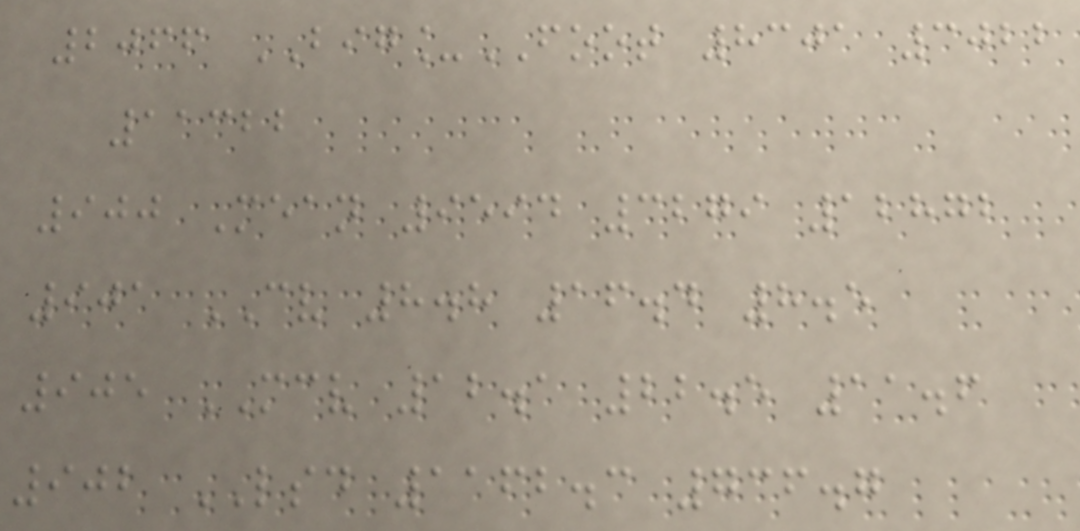2066 BIG_FOOT 8301 3022
11322
900 Mean 9594 3279 12872
901 CV 8.8 16.4 8.5
905 MCV 12.1 22.5 11.6
902 LSD 1162.3 736.7
